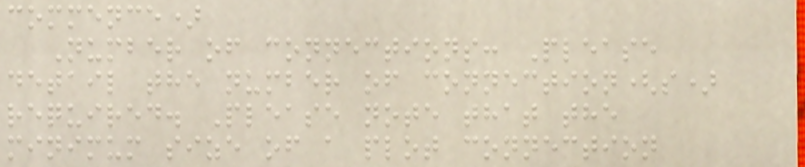commence)
Number of connections: Please
detail the number of connection(s)
required. Please note that the
minimum size of a plot connection
